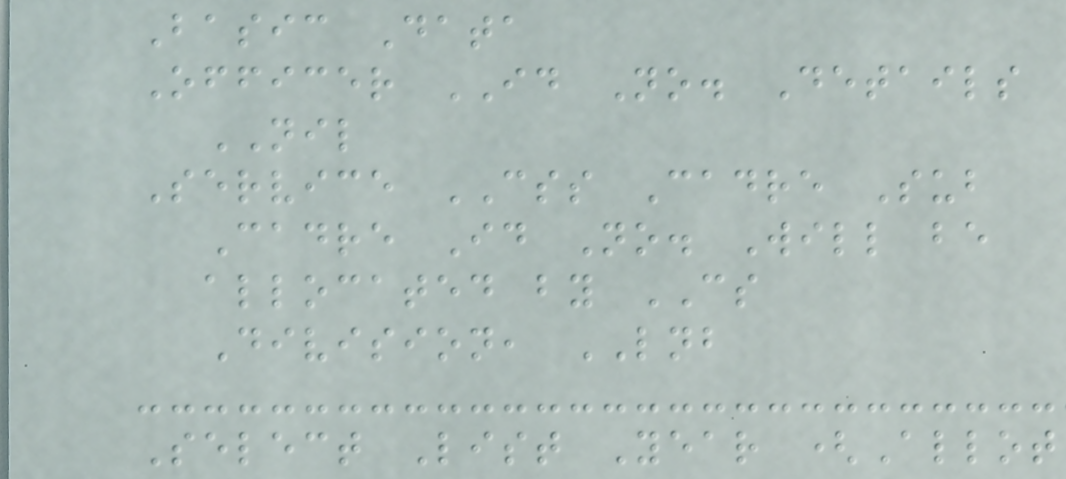Basic Data
Officer ID No. Details
NIL
Service CSS Cadre Sub
Cadre Id No. Will be
allocated by CS
Division, LNB
Select List Year (Allot
